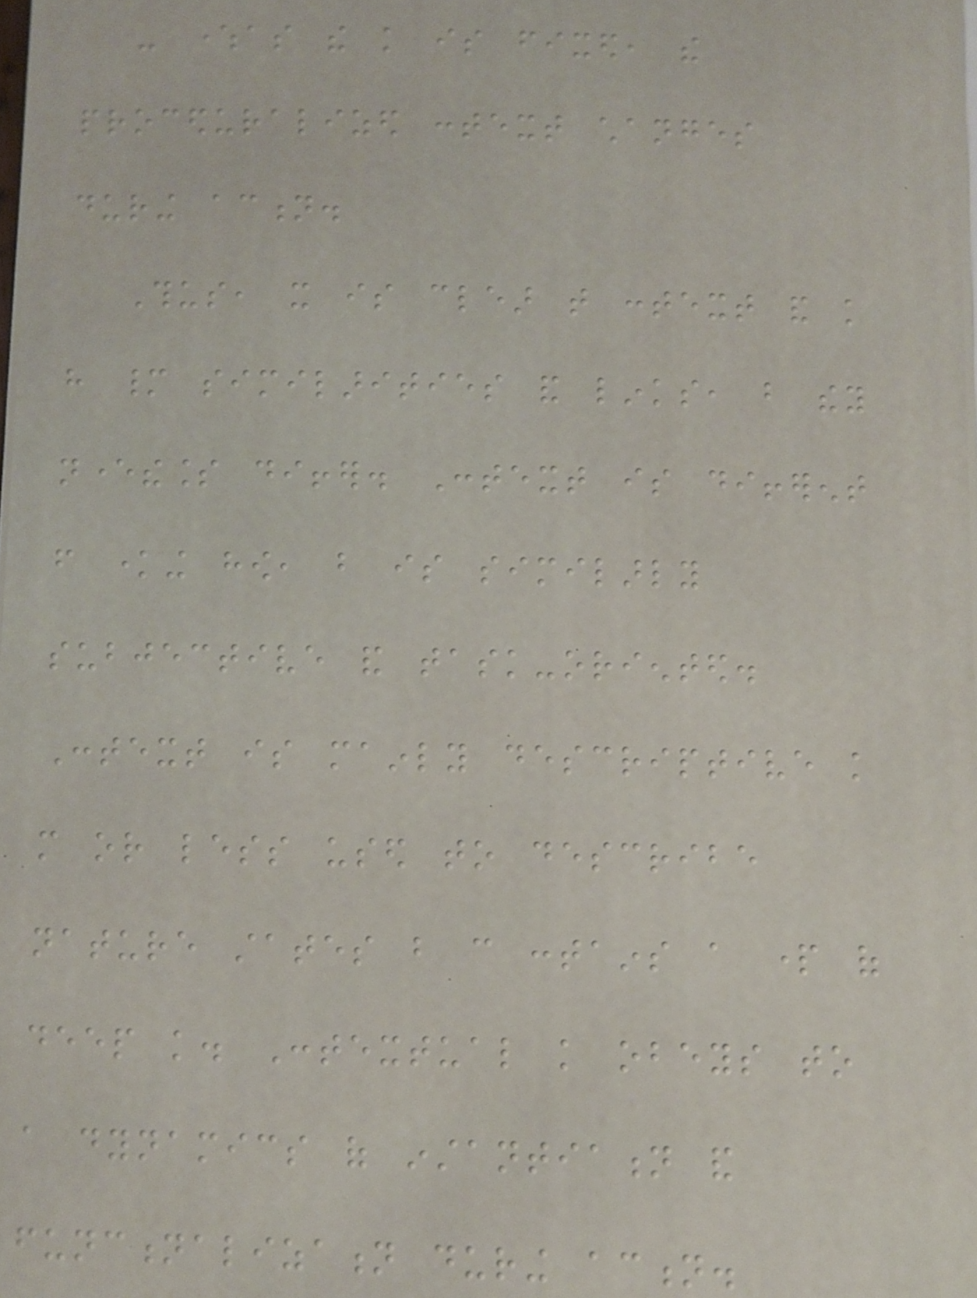- whereas the knowledge is fixed, the
proceduralized context changes
during action.
Thus, it is clear that context and knowledge
have many similarities and links, but they
nevertheless differ. Context is different
from knowing how, but is similarly
subjective and task-oriented.
Context is mainly descriptive knowledge
more or less used to describe
nature states but can contains a part of
deep knowledge. Contextual knowledge obeys to
a dynamics of instantiation and
functionalization during action.
